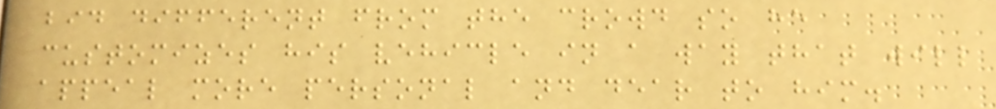bid different from the crowd so he
customizes his vehicle in a way that will
appeal more personal and dear to him.
